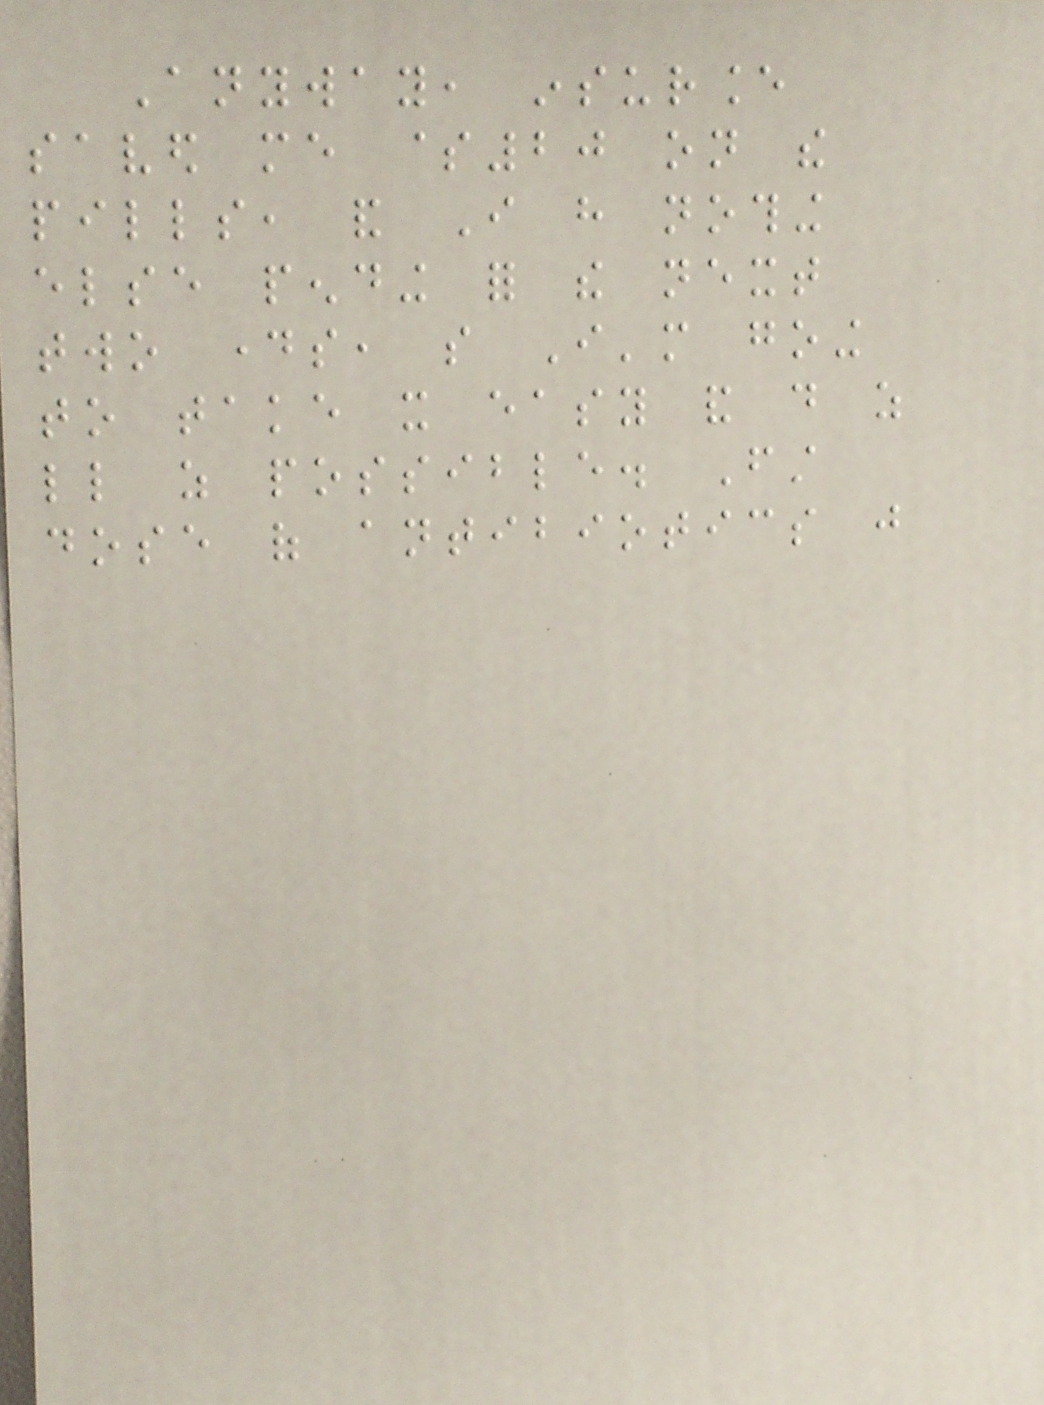Anyway, insurance
saved me $20 on the
pills, and I have nothing
else pending for the next
two days, so I'm going
to take it easy and do as
little as possible. First
dose of antibiotics just
